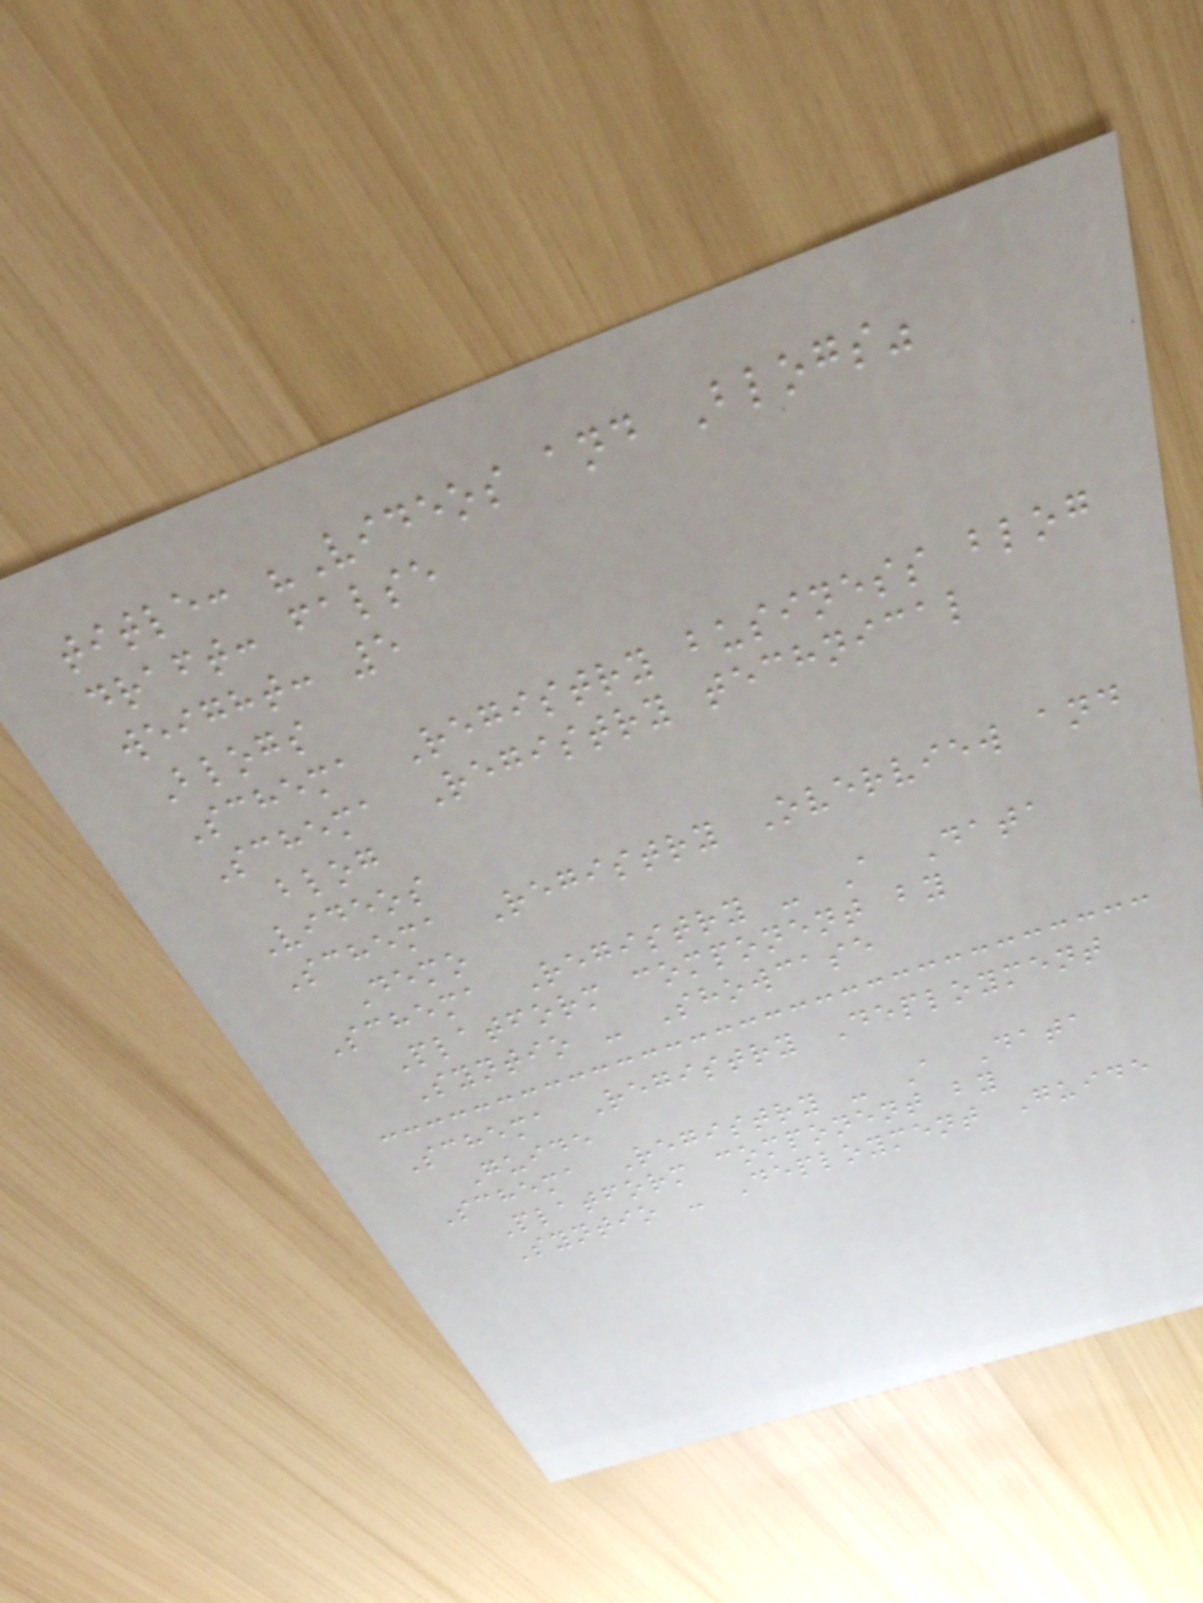title: "Videos and Blogs"
draft: false
weight: 5
Blogs
Schema Registry business blog
Schema Registry technical
blog
Videos
Schema Registry Overview and
Demo
Schema Registry - A Data
Platform component by
Syntio - Showcase
Schema Registry Deployment
Guide
Schema Registry - A Data
Platform component by
Syntio - Deployment Guide
